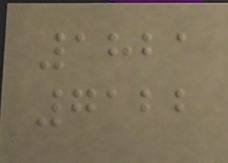1821
7122
